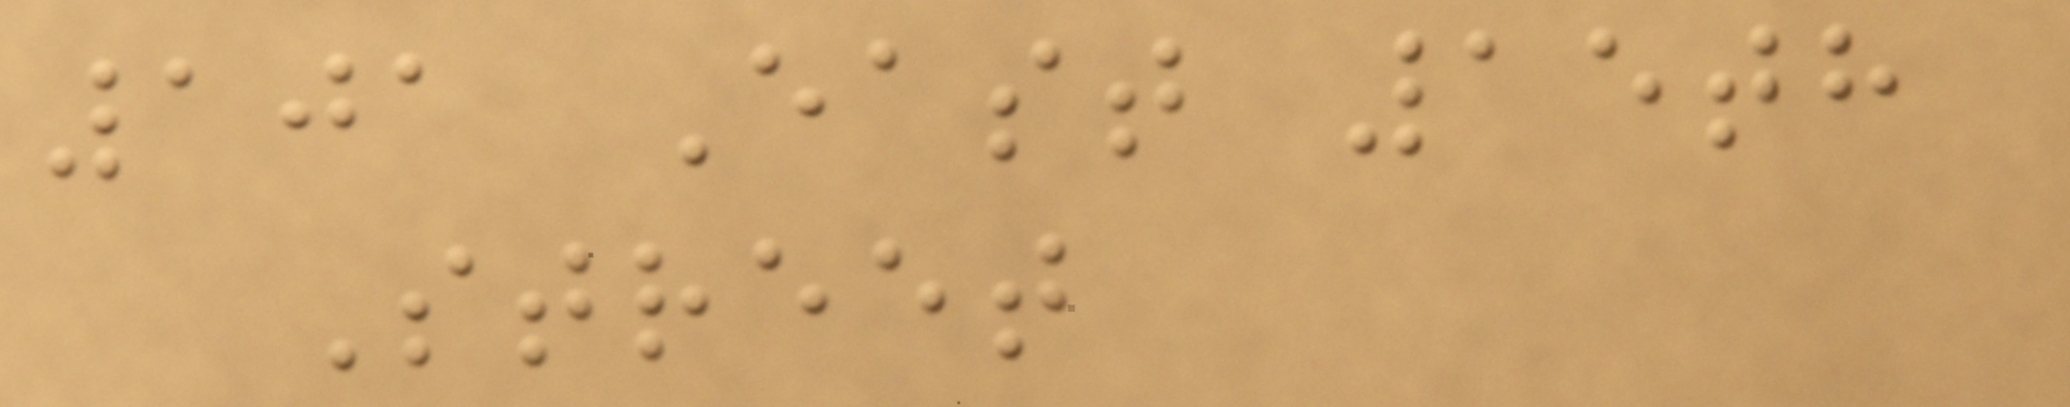101 East 15th
Street
